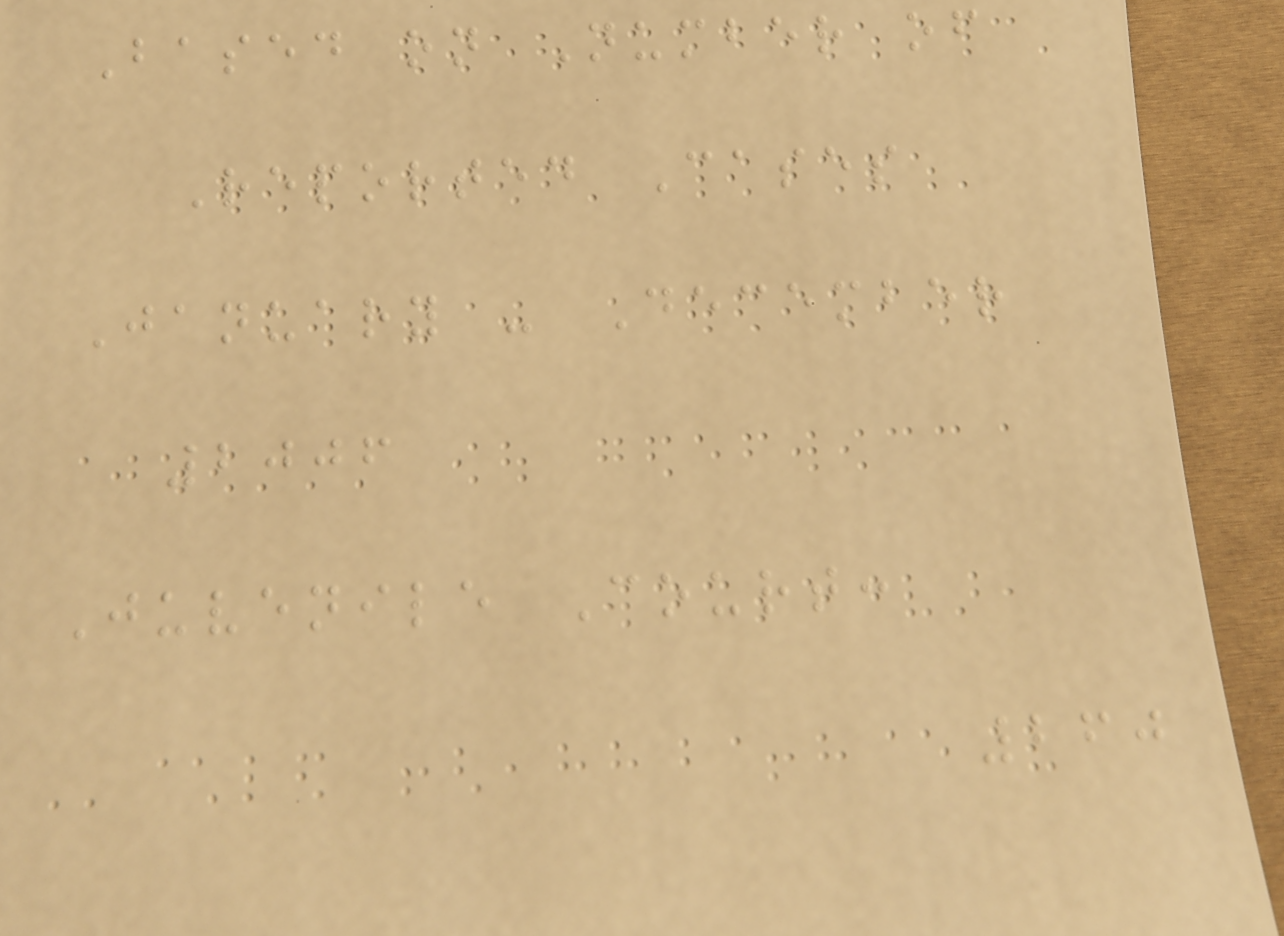Based on Number of
Reported Cases
January - December
2006
Juvenile Court:
260
